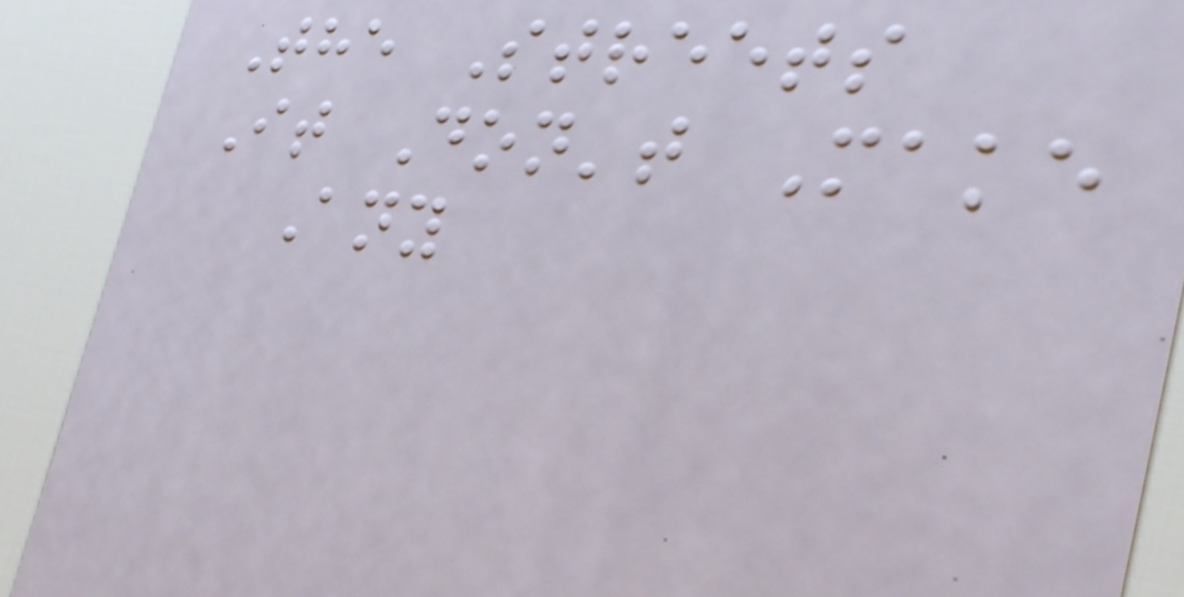The Streets
It Don't Make
Any
